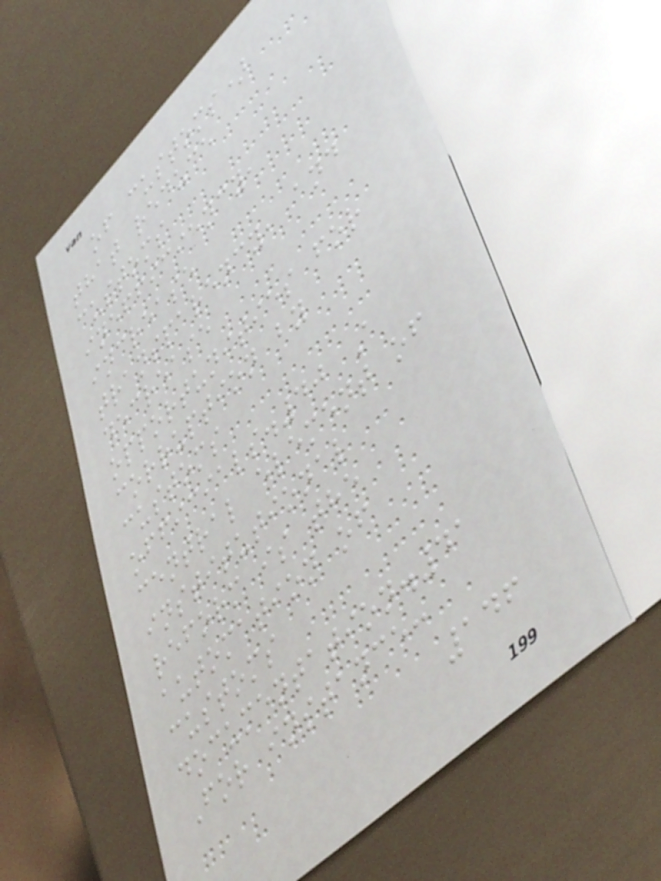of customs)
that reduce
customs
inefficiency,
increase
transparency, and
decrease
opportunities for
corruption by
customs
officials.40 A
central element of
institutional
reform is the
automation of
customs
documentation.41
For instance:
146
